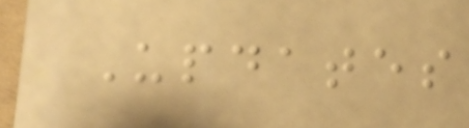Updates
